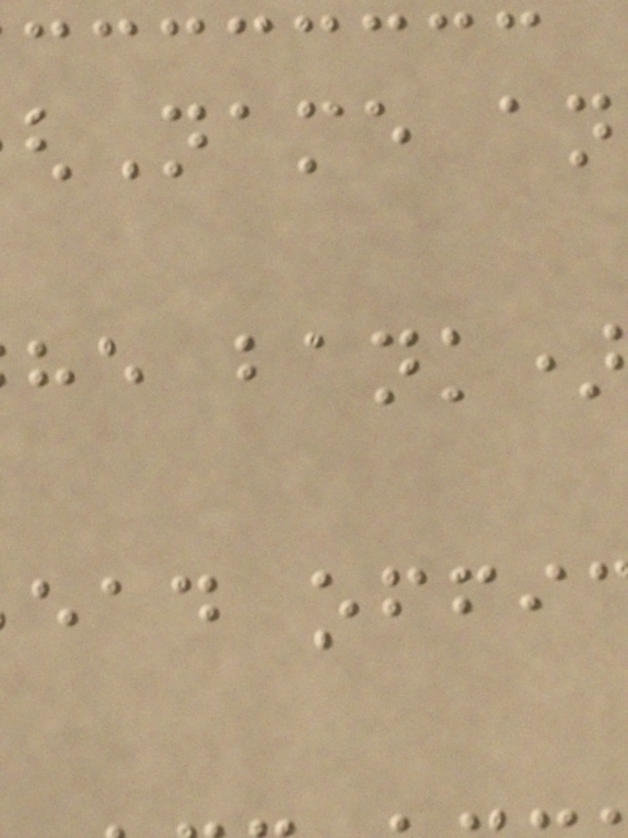Name an
he bank)
ead offi
